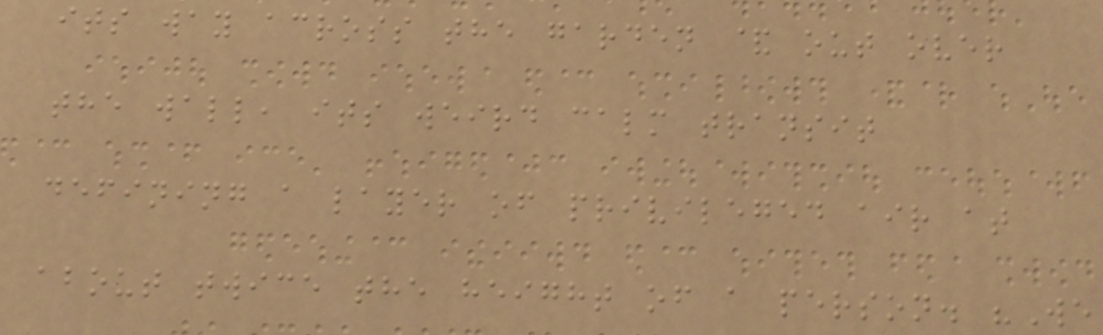its way across the garden & out over
the wall, its weird calm transit
defining a layer of privileged air at
about twice the height of a person. "We
